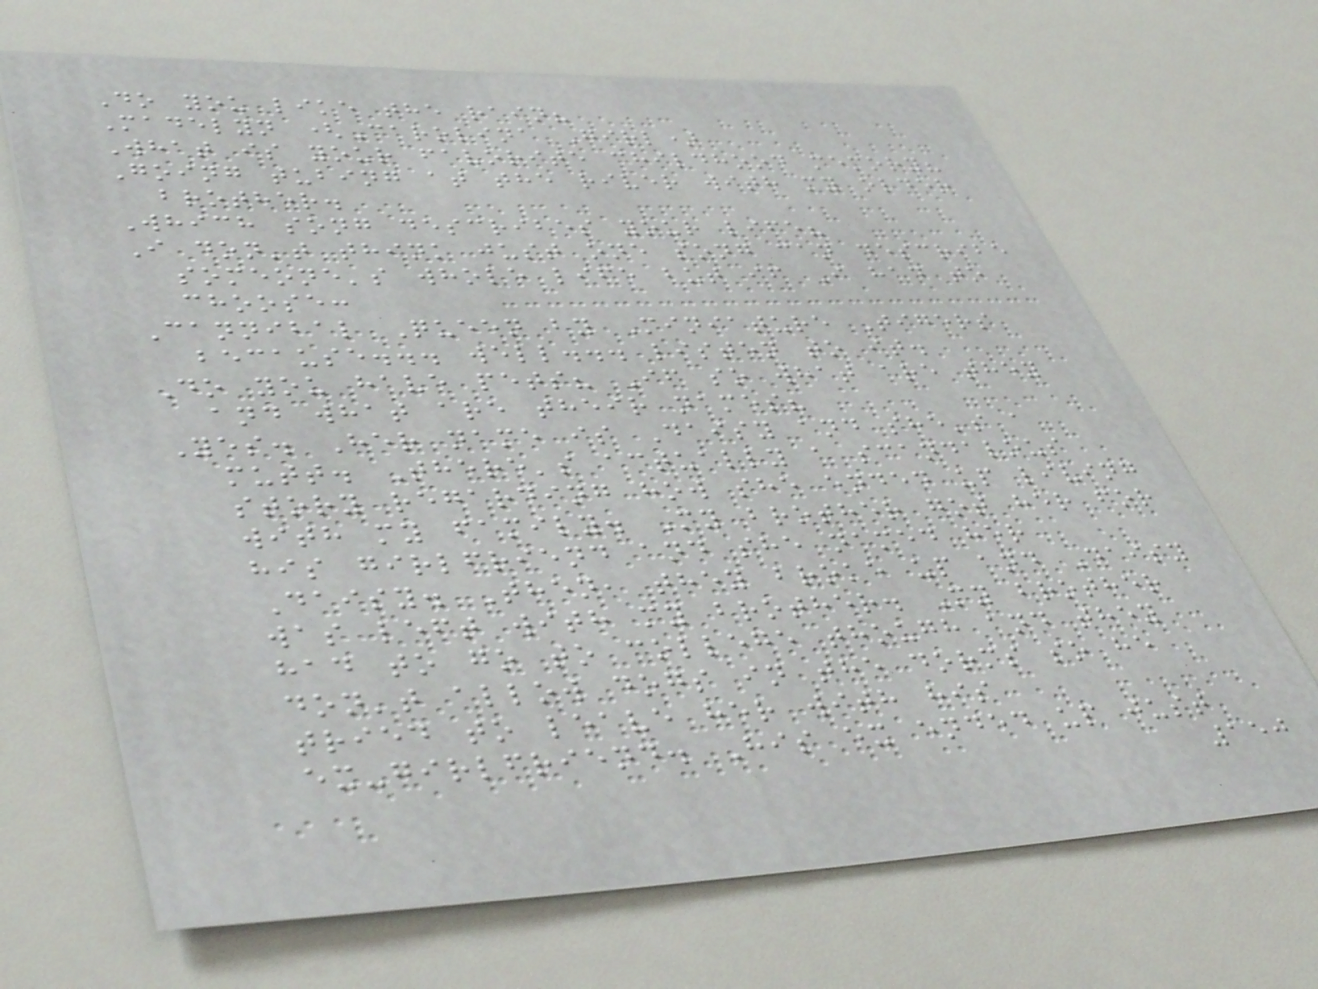Do you like the rain?
Madelyn (Carolina Girl)
What is your favorite childhood memory?
Going tubing at the river with my older
brother.
Which song describes your life?
I don't think just one song can describe
someone's whole life but if I had to
choose:
Cannibal Queen by Miniature Tigers
because... well... listen to it.
Do you have pets? If so what are they
and what are their names?
Yes. Her name is Daisy and she's a
mutt. There's actually a scandalous
story regarding how she ended up living
with my family. My brother got her for
his girlfriend and she named her
Daisy. Then, they broke up and Daisy
was left with my brother. My brother
had to go to college though and they
don't allow dogs in the dorms so he
tried to leave her with his
ex-girlfriend. His ex ended up just
150
